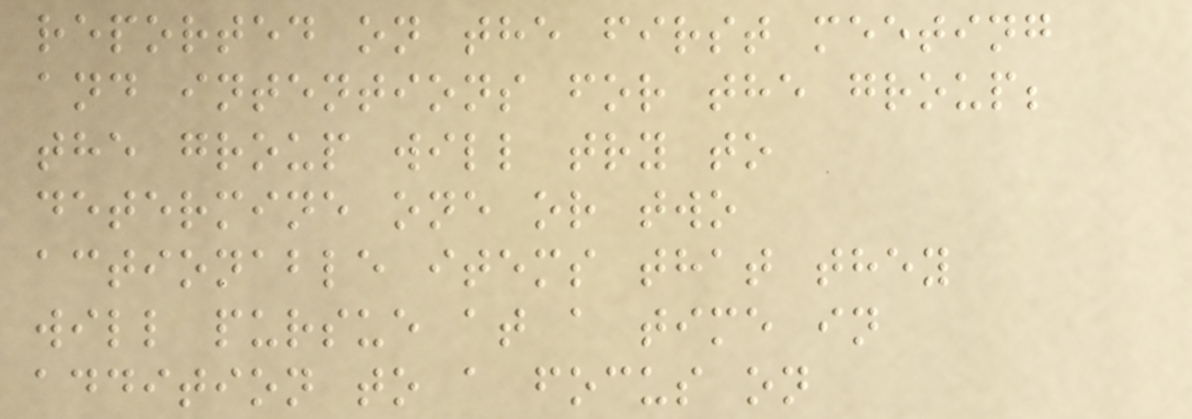reported on the first meeting
and intentions for the group;
the group will try to
determine one or two
actionable items that they
will pursue at a time in
addition to a focus on
